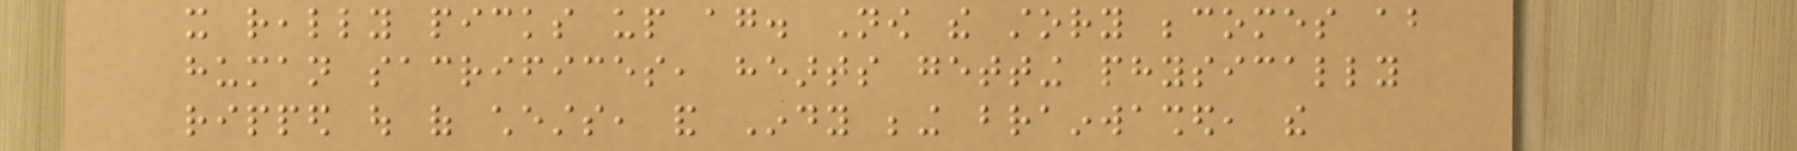it really picks up again. Now the story becomes about
human sacrifices, hearts getting physically
ripped out of chests, and Indy being brainwashed, the
